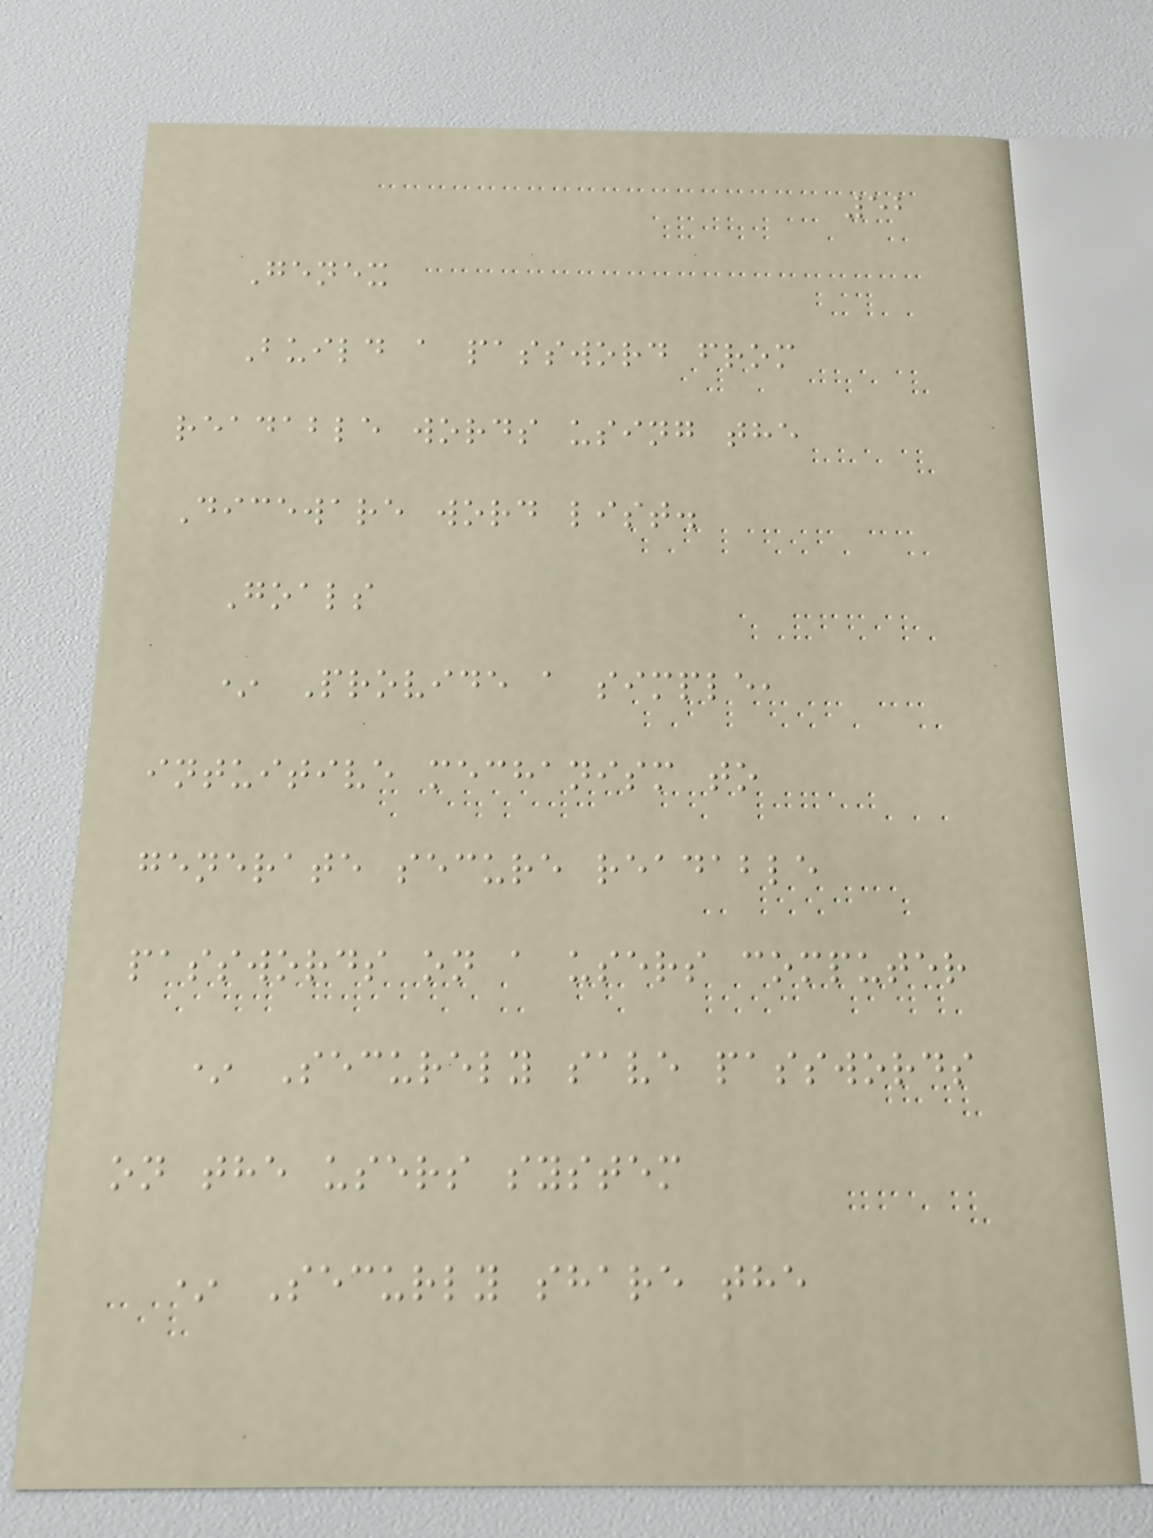52
Genex
Build a password from
readable words using the
Diceware word list.
Goals
* Provide a simple,
intuitive mechanism to
generate secure readable
passwords on a users computer
* Securely save passwords
on the users system
* Securly share the
